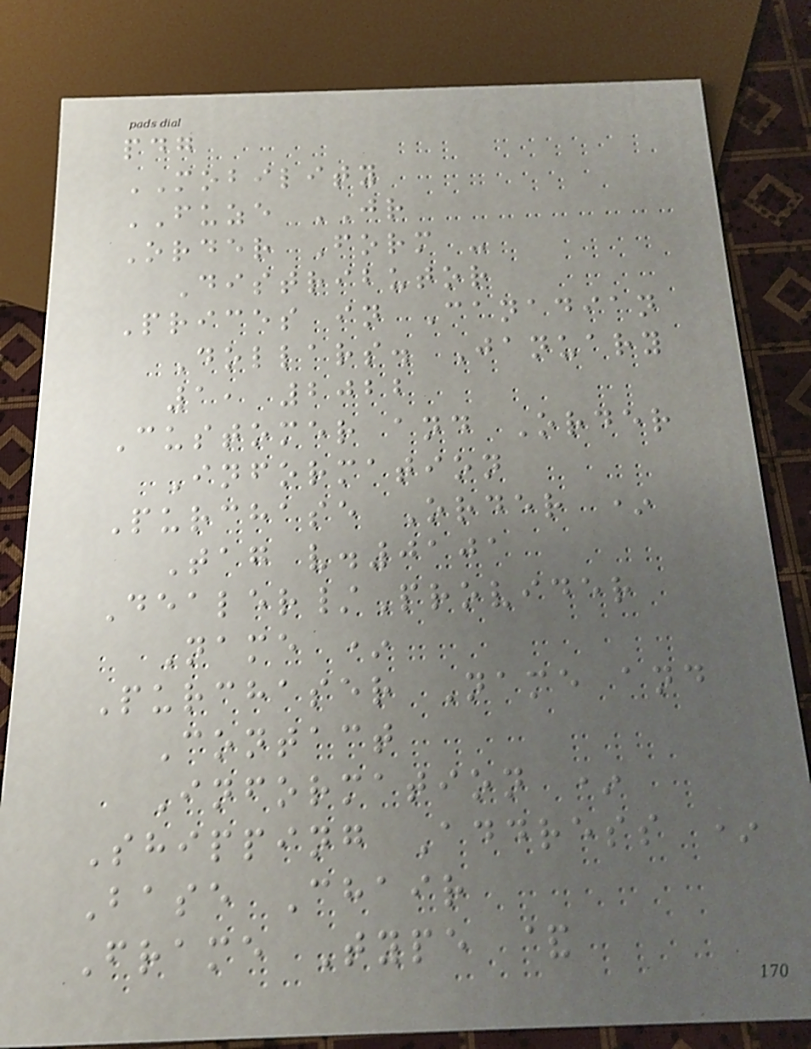pdg
MOBILITY
FUZE JR
Order Form -
Distributor
Prices in Canadian
Dollars. January
1, 2022
Customer and Order
Information
Purchase Order *
Tag v.0101
Dealer/Provider
Name *
Purchaser Name and
Contact
Information *
Shipping Address *
Base Chair
Frame Type &
